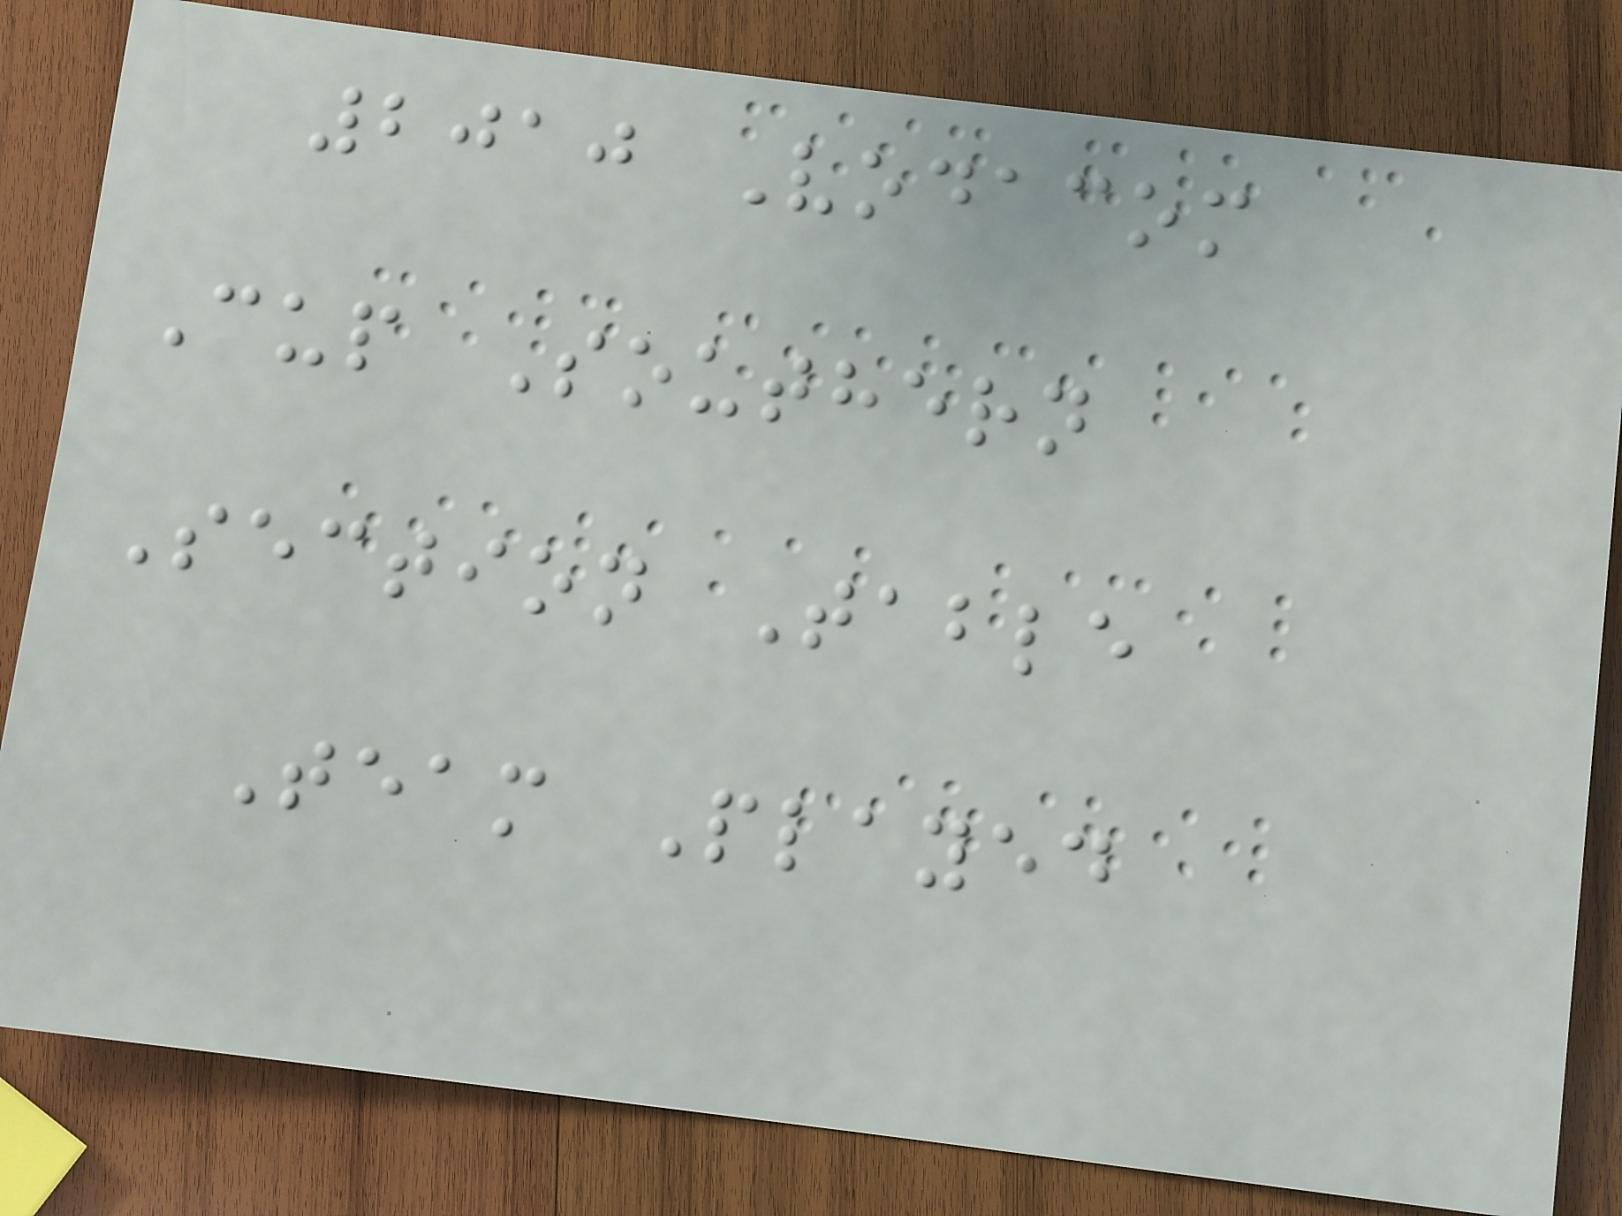2010 Vodacom
Cup Southern
Section Table
Team Played
